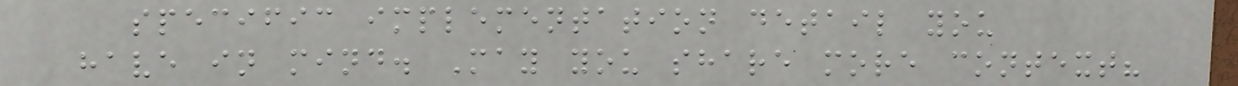specific implementation detail you
have in mind. May you share more context?
